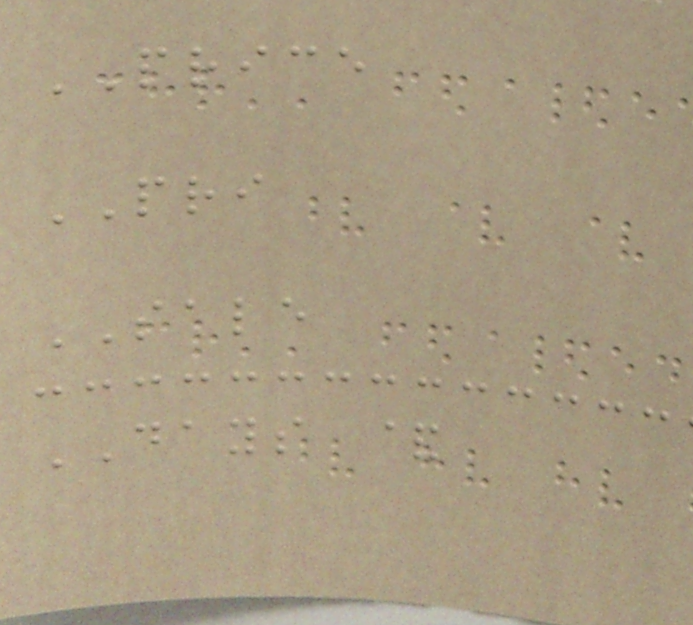PRICE
PRI
SALE
DAYS &
